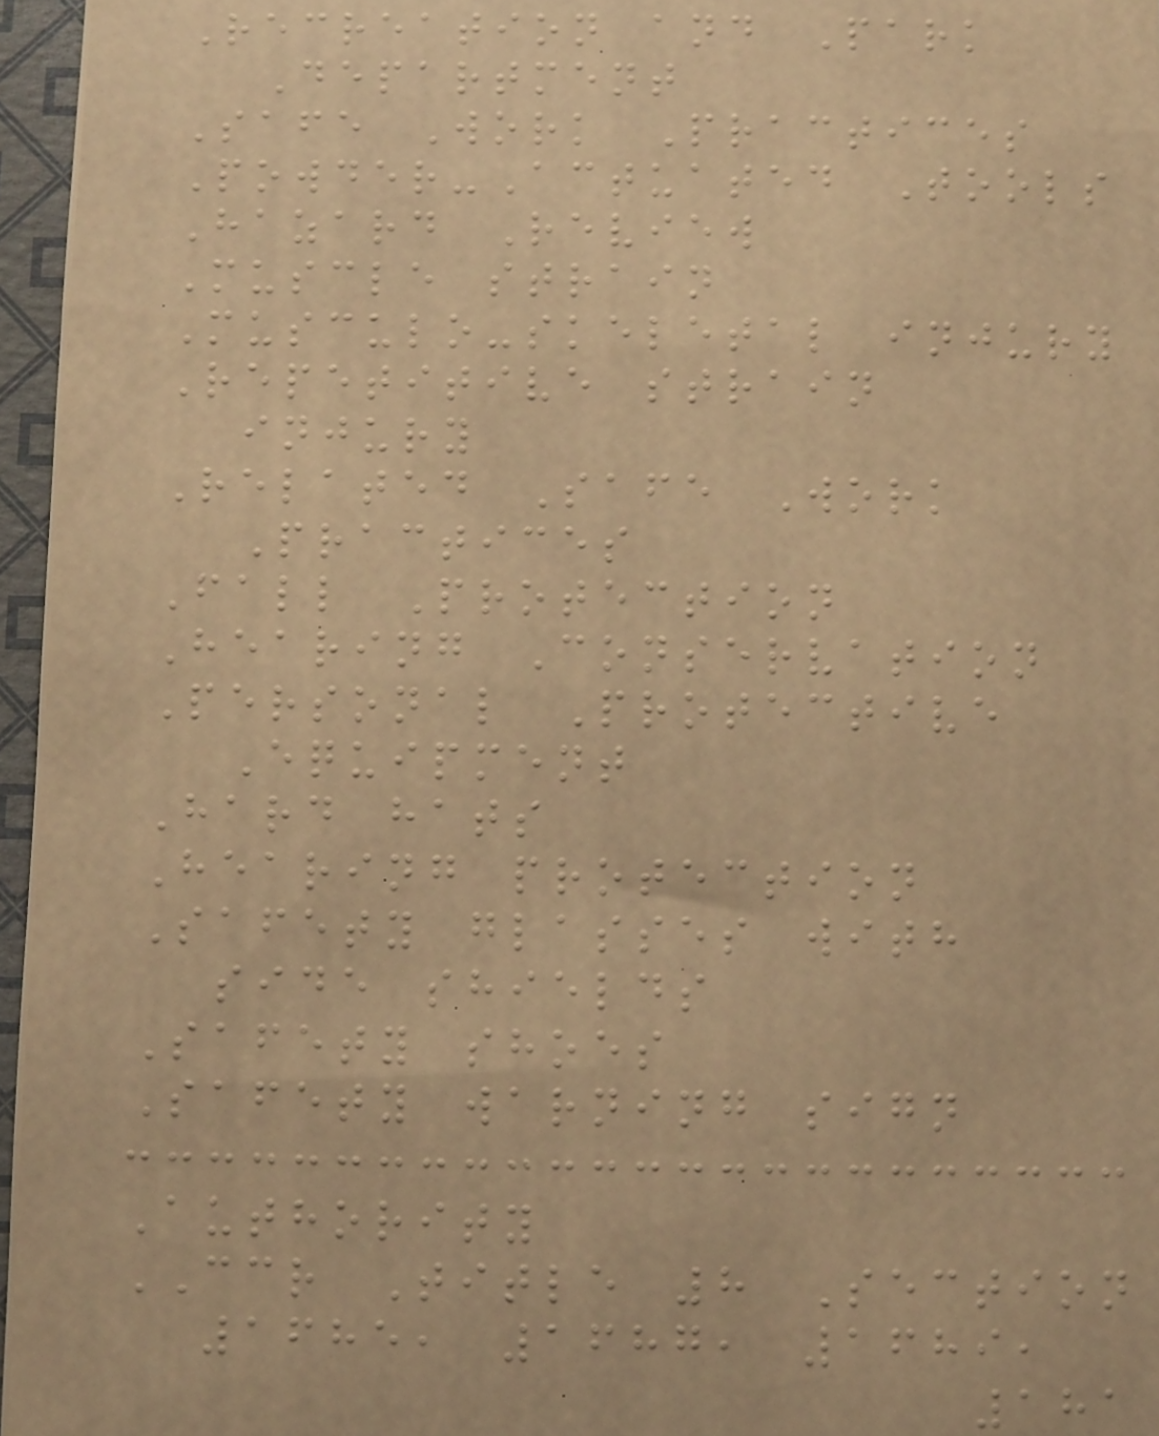Recreation and Park
Department
Safe Work Practices
Powder-Actuated Tools
Hazard Review
Muscle strain
Musculo-skeletal injury
Repetitive strain
injury
Related Safe Work
Practices
Fall Protection
Hearing Conservation
Personal Protective
Equipment
Hard hats
Hearing protection
Safety glasses with
side shields
Safety shoes
Safety warning sign
Authority
CCR Title 8 Section
1685, 1687, 1689,
181
